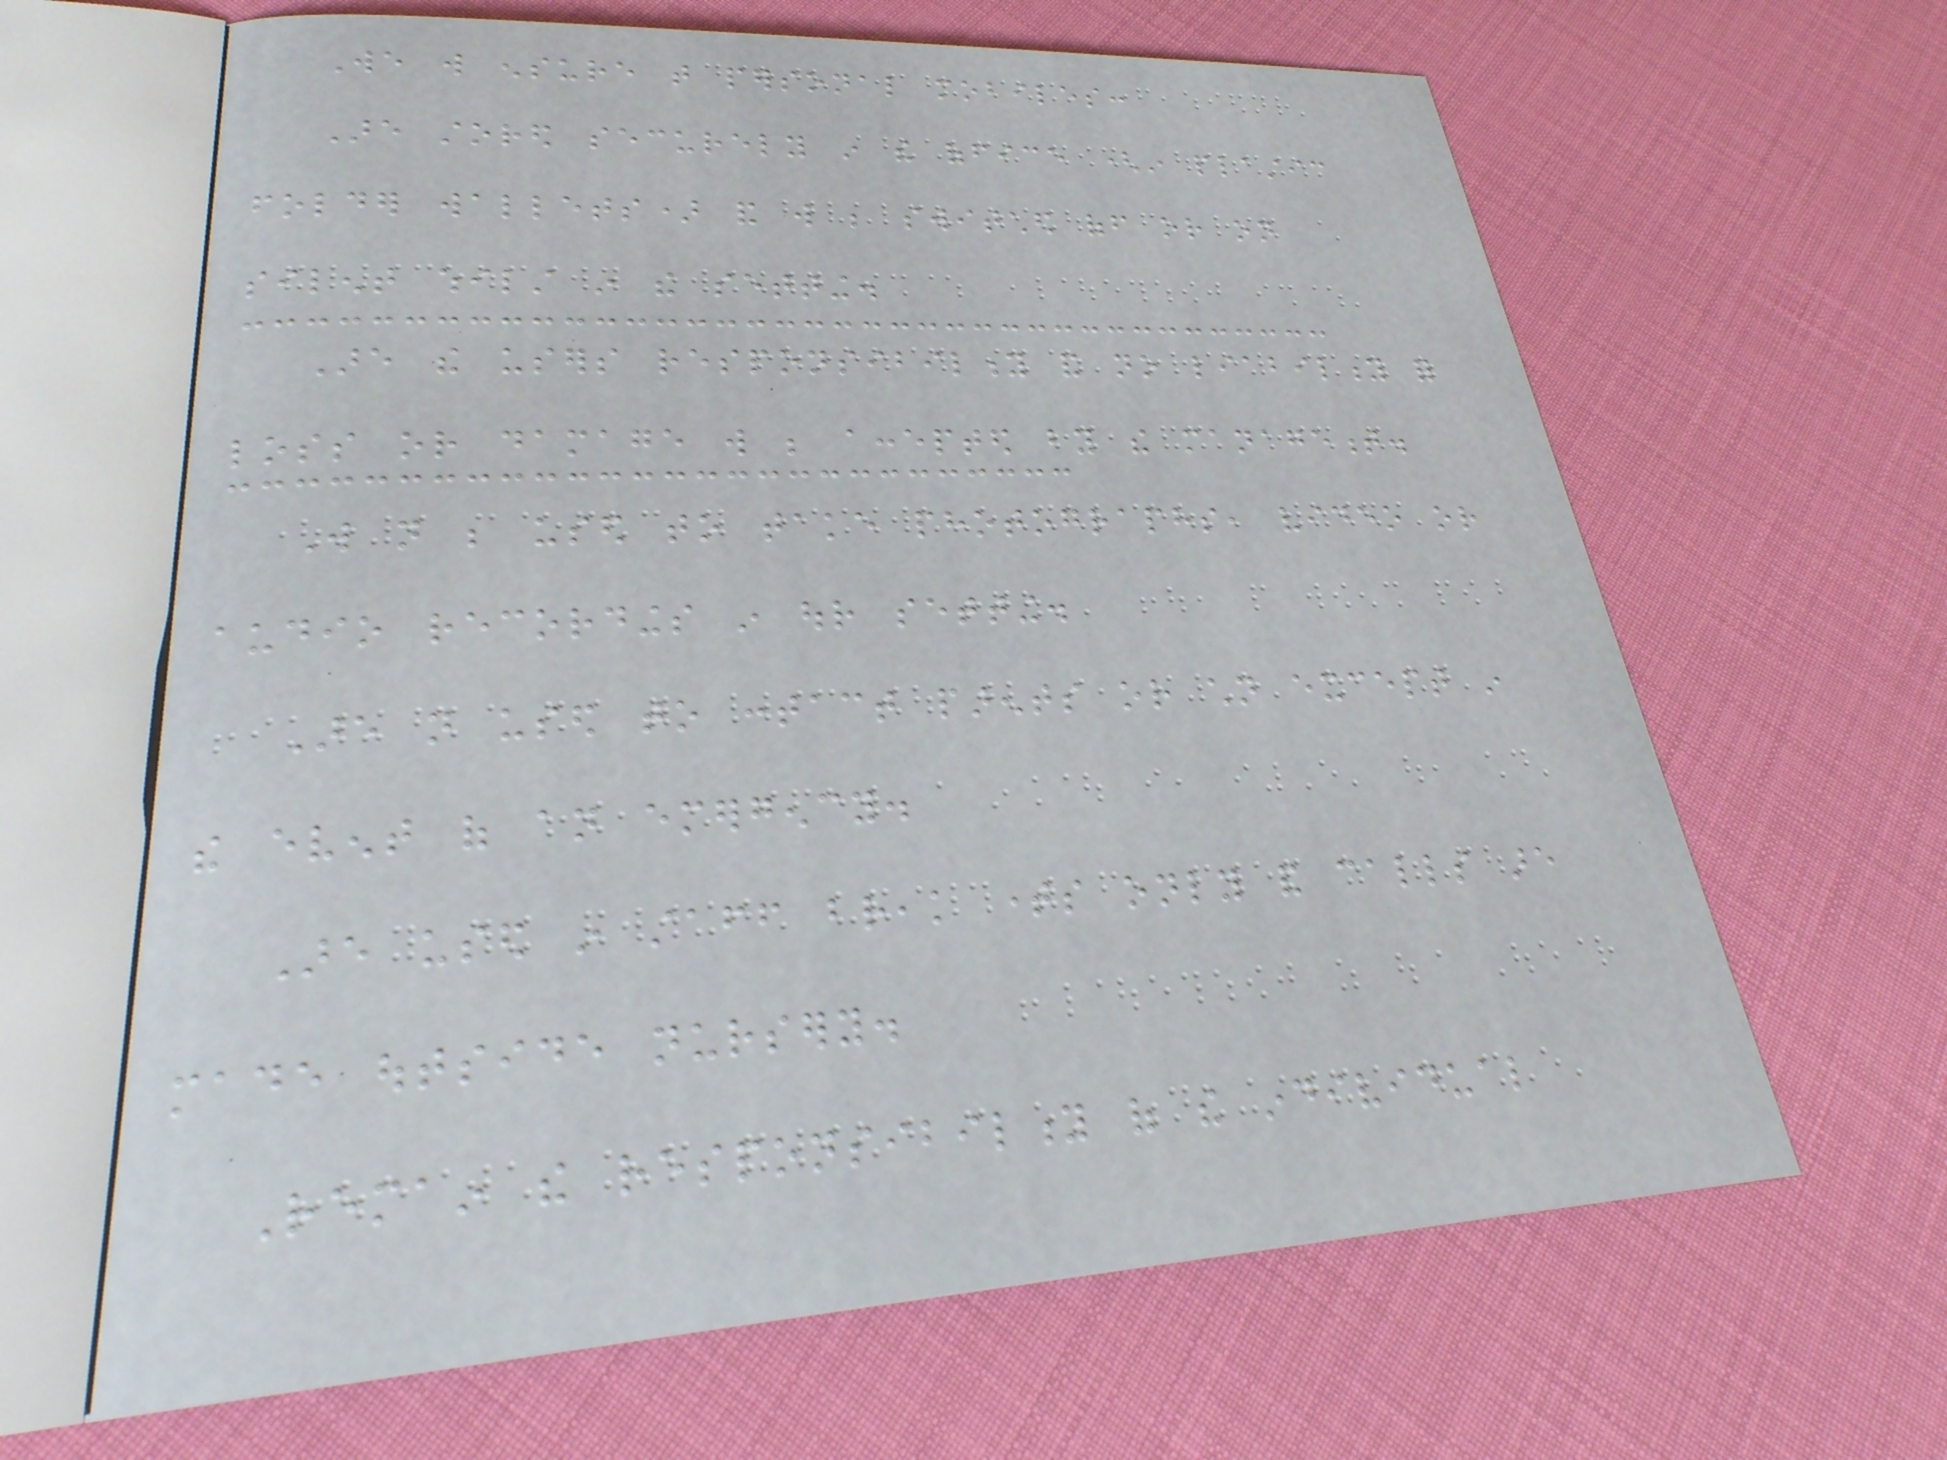We will ensure that personal mobiles:
Are stored securely in the office (in plastic
folder wallets) and will be switched off or on
silent whilst in the setting.
Are the users responsibility and no liability for
loss or damage will be accepted by the management.
Will not be used to take photographs, video or
audio recordings in our setting.
Are not used to contact parents or children except in
the event of an emergency.
Are used in staff break times only and calls are
made outside nursery.
Remain the responsibility of the individual
